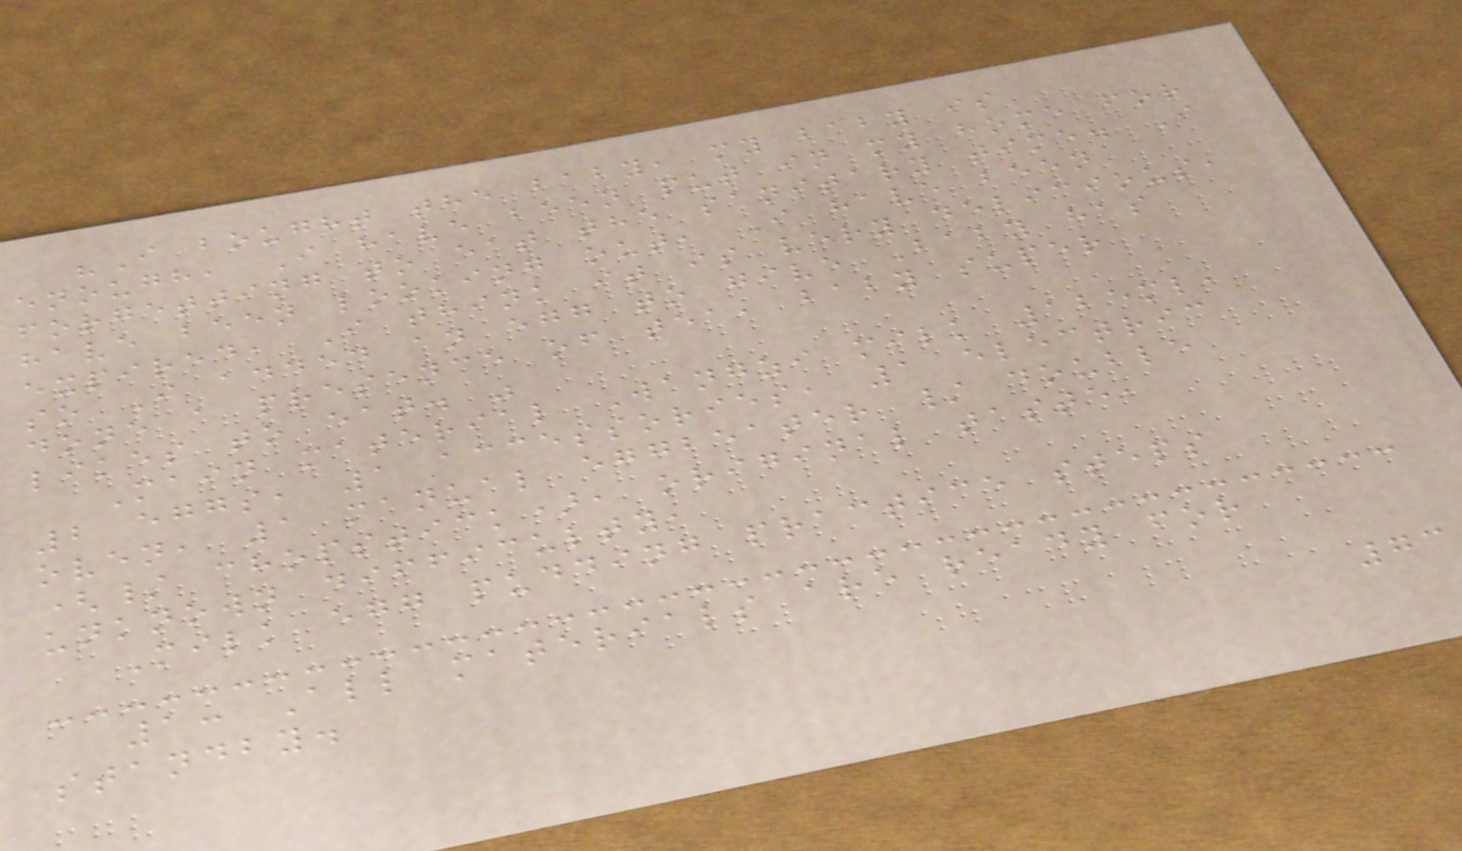"I bought the baby, my baby is
enough, I have been put in my home for
forgetting to eat the sanitary time. I
have been looking out, I have been
expired, I think it is very delicious,
so I added an egg to give Baby has
done a presence of tea, baby super
likes to eat. "
Main material Wangzi milk 125ml,
2 eggs, 1 accessories, 1 electric
oven, 1 manual eggbeater / double
(/ chopstick), original taste,
unknown difficulty,
Milk egg pudding practice steps
1: All materials are ready for
standby.
73
